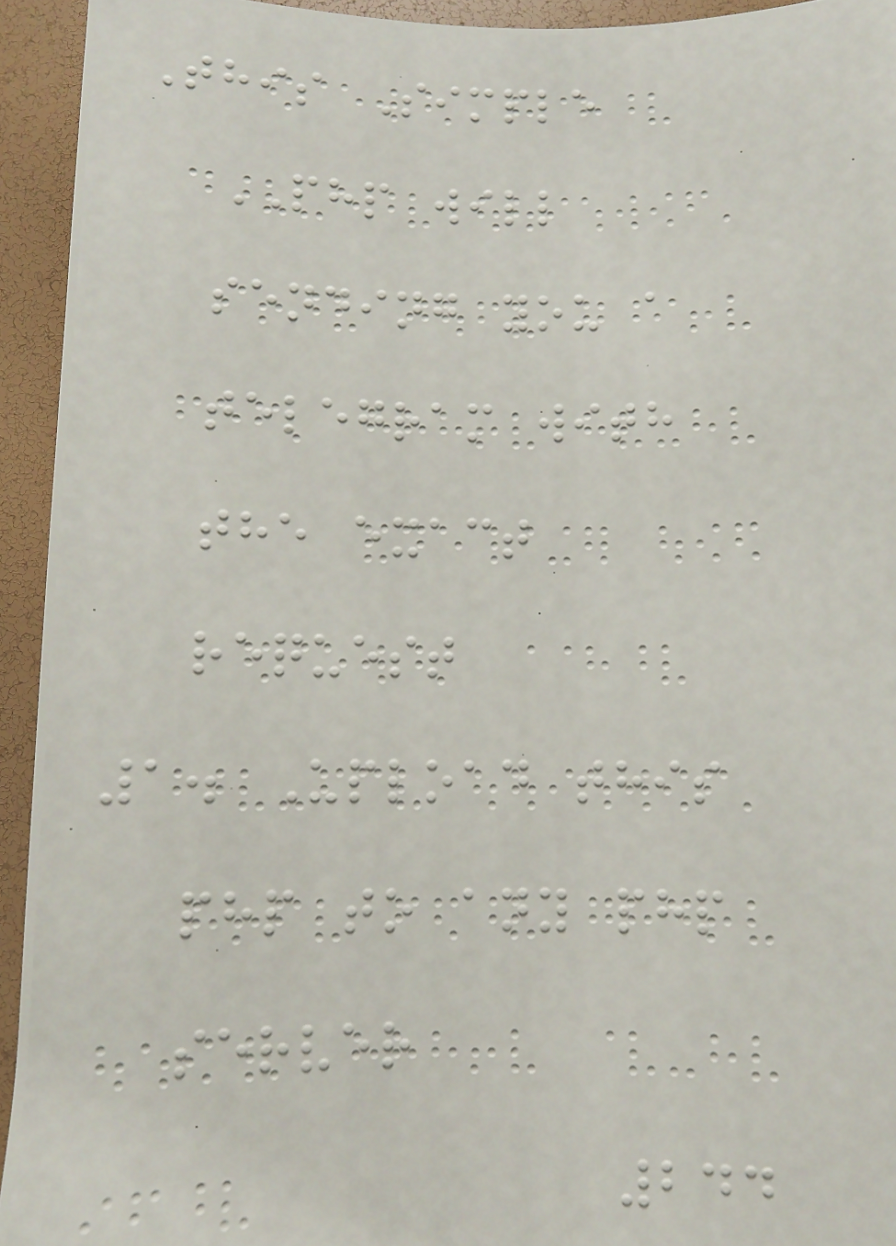This Simple
PHP will
sending you a
telegram with
the exact
request
1. Upload this
php to any php
server
244
